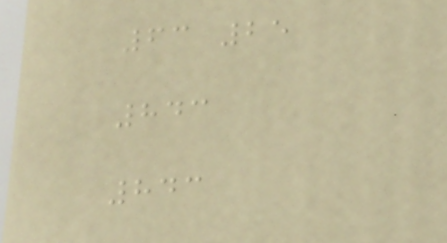63 25
843
843
